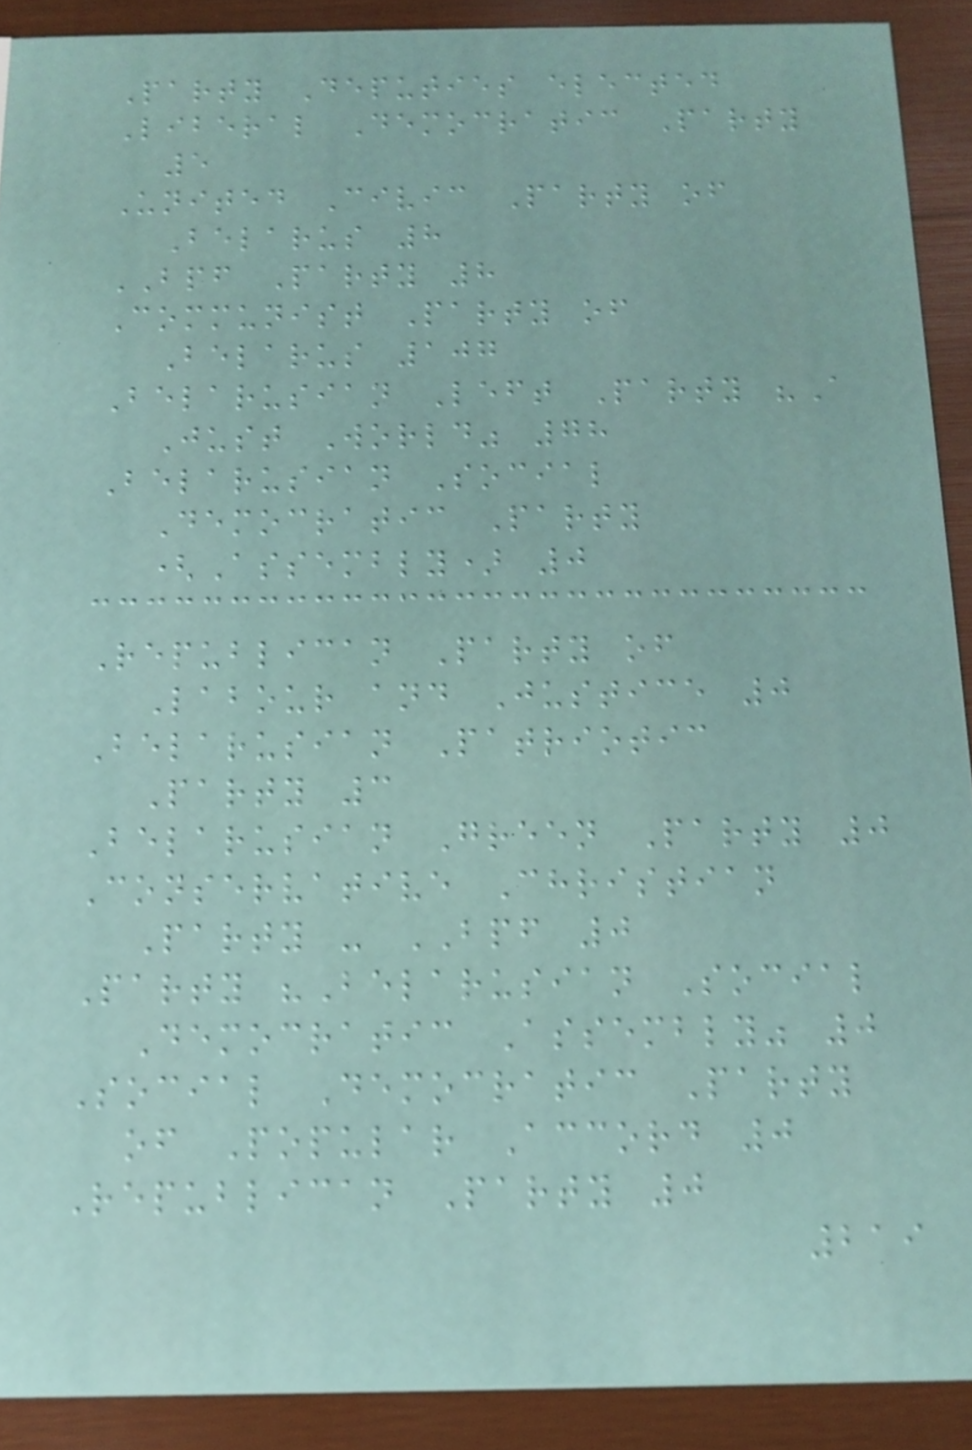Party Deputies elected
Liberal Democratic Party
5
United Civic Party of
Belarus 8
BPF Party 8
Communist Party of
Belarus 107
Belarusian Left Party "A
Just World" 78
Belarusian Social
Democratic Party
(Assembly) 0
Republican Party of
Labour and Justice 0
Belarusian Patriotic
Party 3
Belarusian Green Party 0
Conservative Christian
Party - BPF 0
Party "Belarusian Social
Democratic Assembly" 0
Social Democratic Party
of Popular Accord 0
Republican Party 0
219
